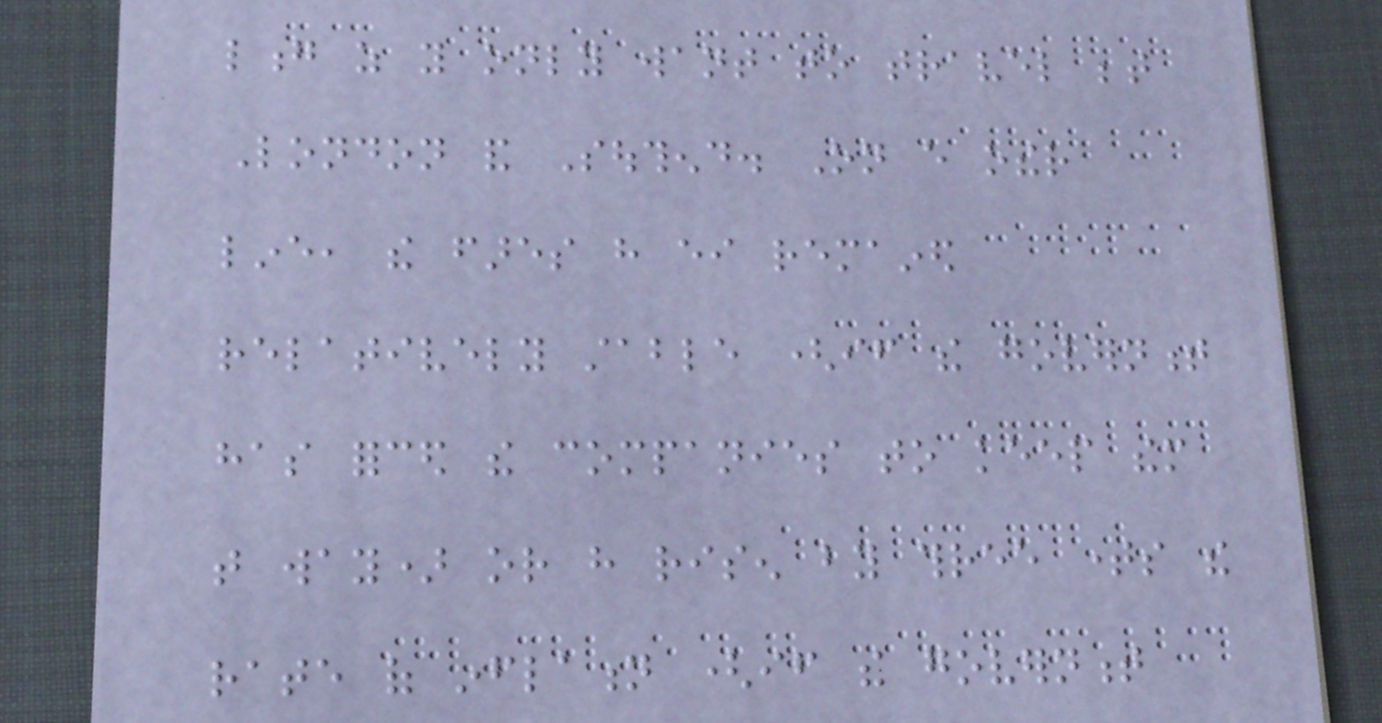long as you only want to travel between
London and Southend. On every other
line, the fares have either remained
relatively stable (if the government
has forced the companies to keep them
that way) or have risen by three times the
rate of inflation (if the government
